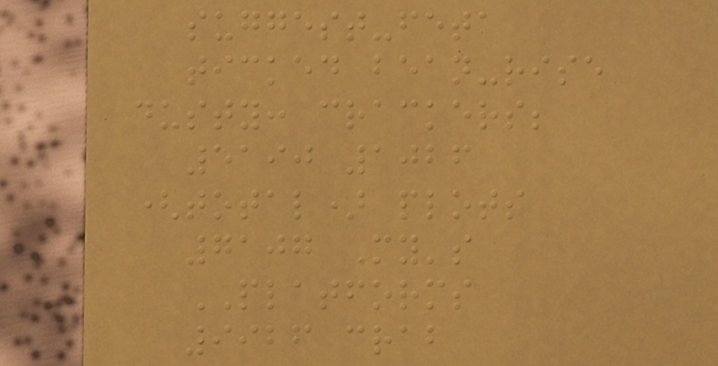suggest-feta
ticked bean-rise
dusty: crackers;
5190 1026
(total) plots
7107 My's
PLATFORMS
9926 crab
